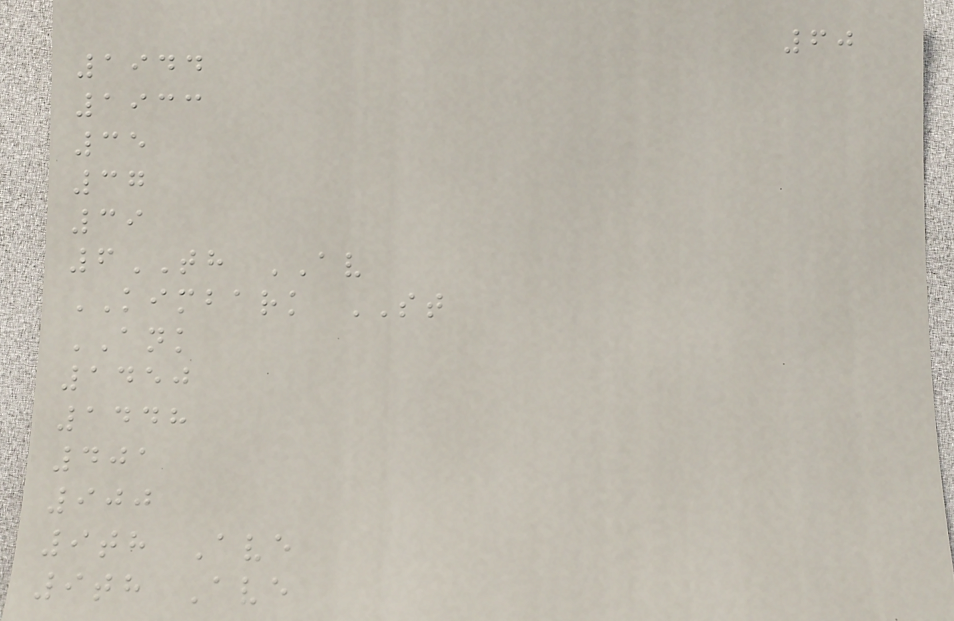60
1944
1933
35
37
39
6TH AV
KIMBARK ST
ANK
1450
1448
401
900
9th Ave
9th Ave
